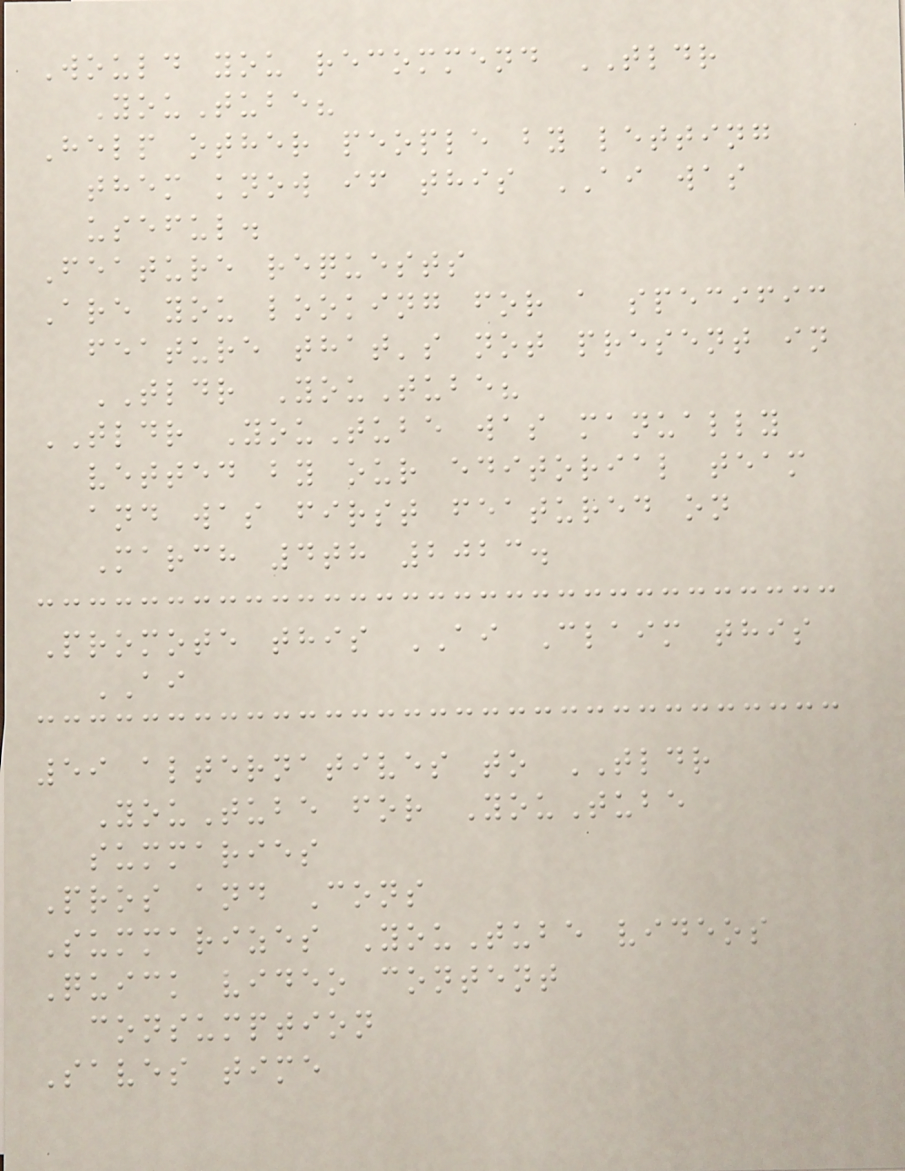Would you recommend TLDR
YouTube?
Help other people by letting
them know if this AI was
useful.
Feature requests
Are you looking for a specific
feature that's not present in
TLDR YouTube?
TLDR YouTube was manually
vetted by our editorial team
and was first featured on
March 4th 2023.
Promote this AI Claim this
AI
59 alternatives to TLDR
YouTube for YouTube
summaries
Pros and Cons
Summarizes YouTube videos
Quick video content
consumption
Saves time
